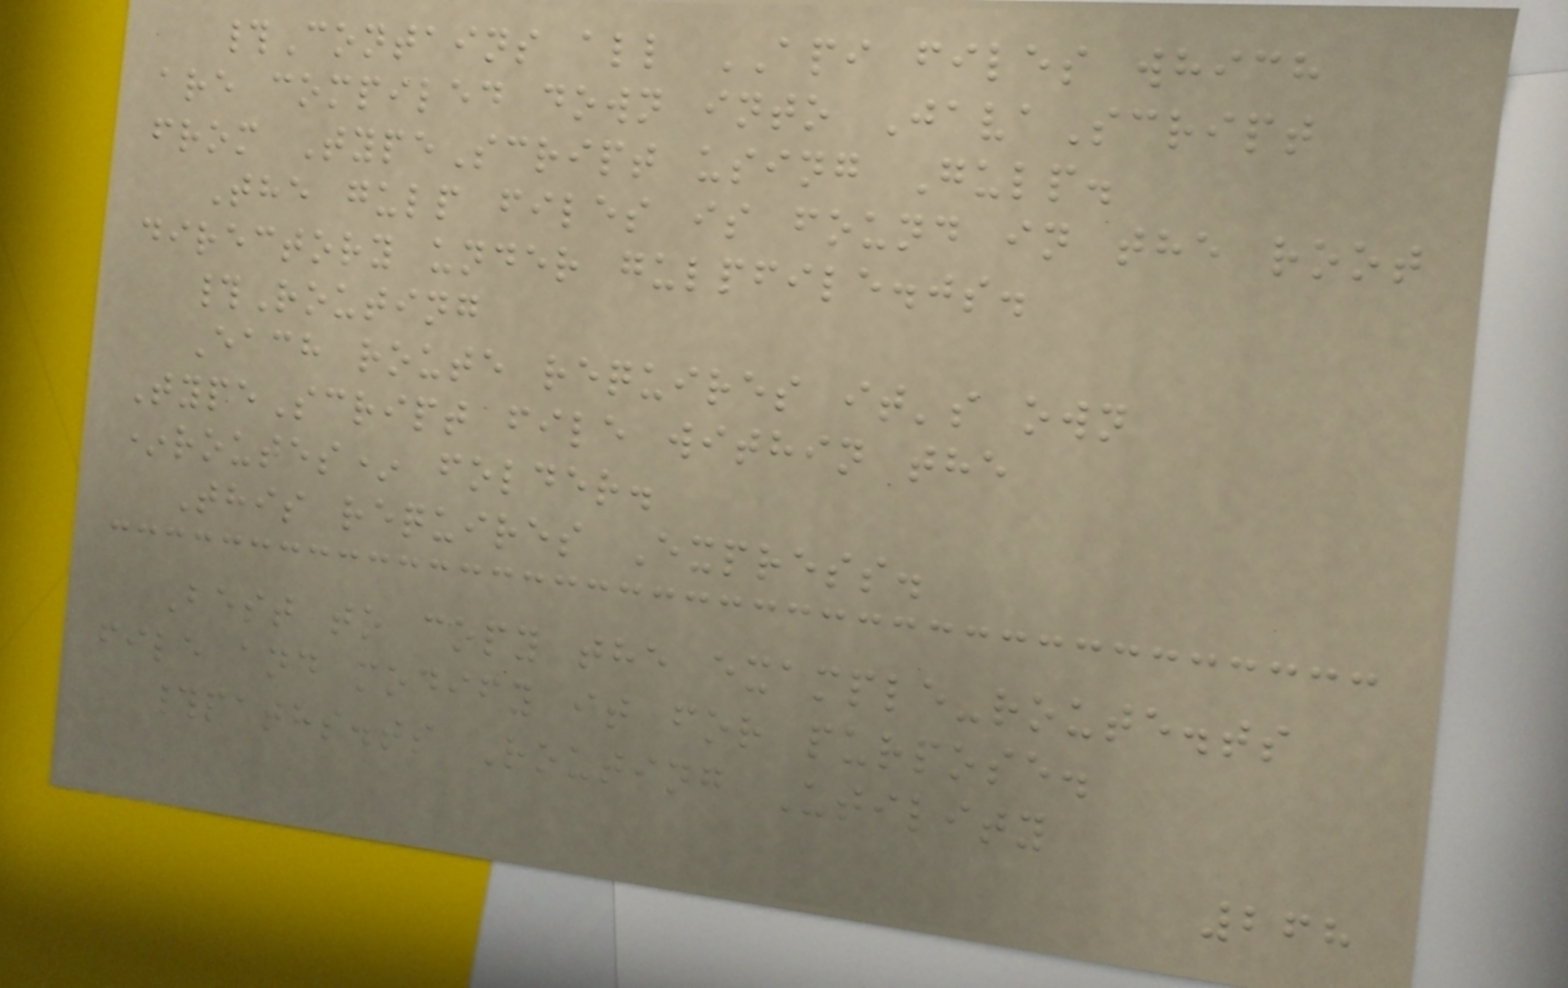#Contains all API files which
are compiled down into JavaScript
from TypeScript using Gulp.
The gulp files is found in the root
directory under gulpfile.js.
#Routing
Each route requires it's own
TypeScript file within the
*routes* folder.
This requires Express.
Best to copy the example-route.ts
file and modify it for purpose.
#paths.ts Routing Utility
268
